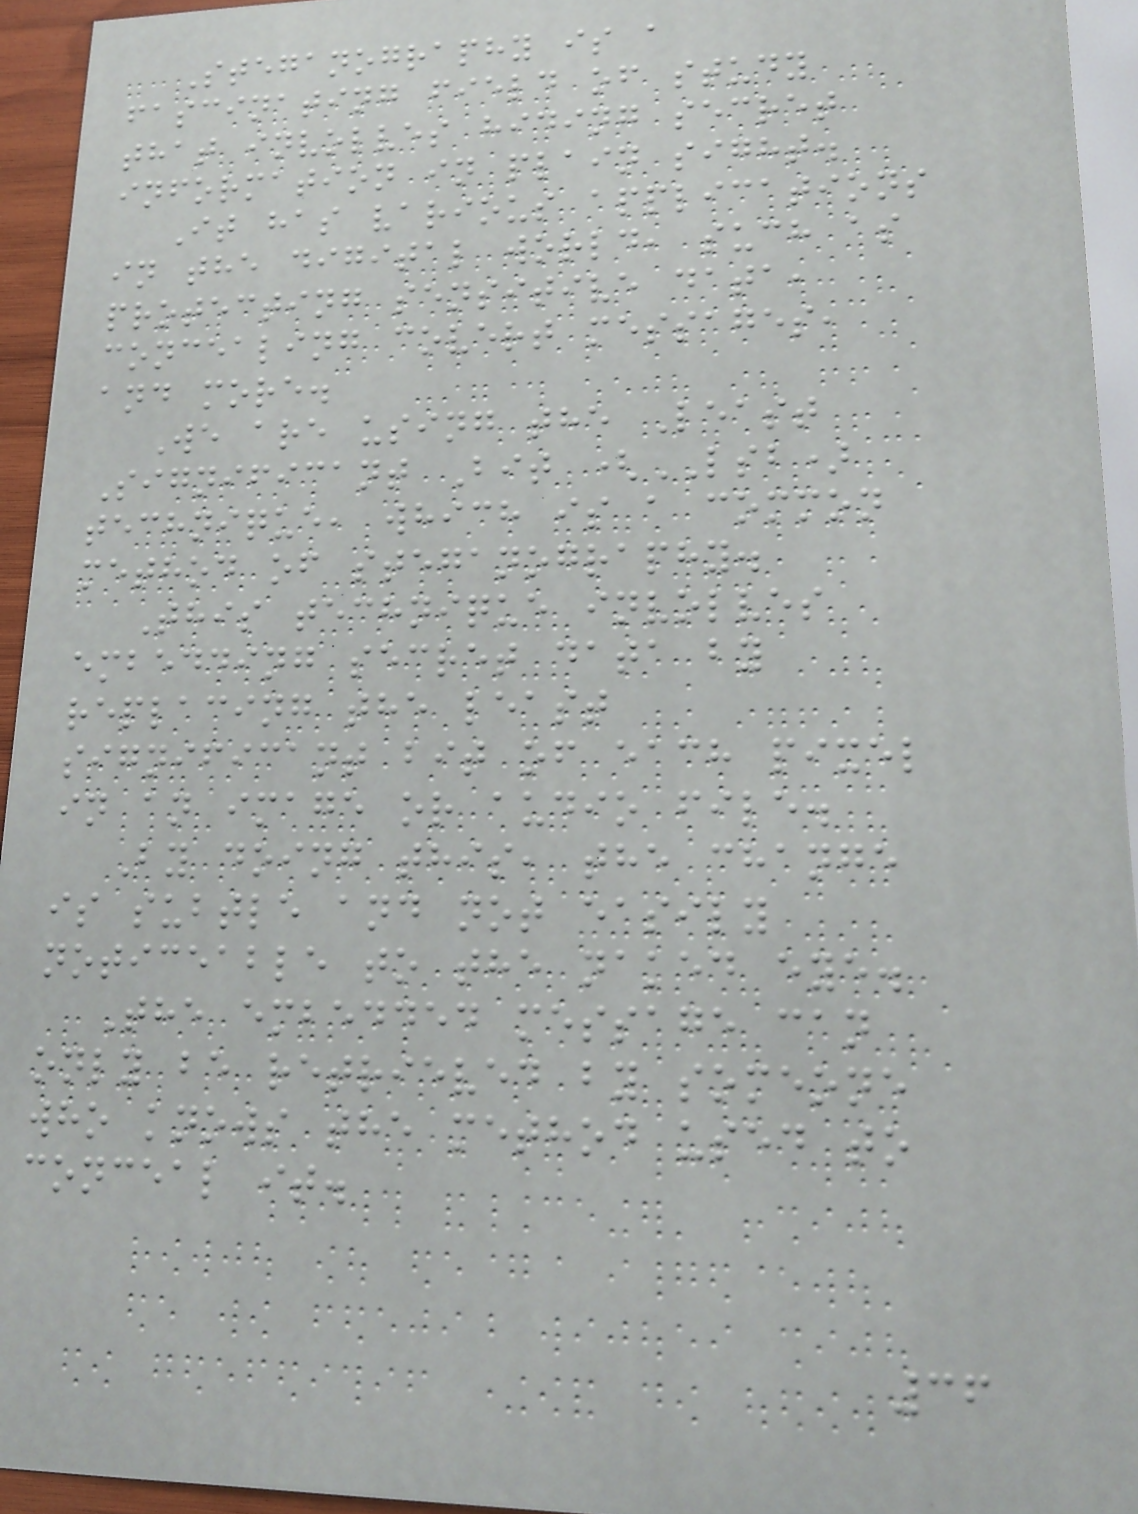Steganography is a
fascinating field of study
that involves hiding secret
information in plain sight.
It has various applications
in the digital world, such as
protecting sensitive data,
concealing covert messages,
and more.
We are using the Least
Significant Bit (LSB)
technique, which is a common
method of steganography.
This technique involves
embedding secret data by
replacing the least
significant bit of each pixel
in an image or audio file.
By doing this, the change
is subtle and not easily
noticeable to the naked eye.
The embedded message can
only be retrieved by someone
who knows the method used to
conceal it.
36
